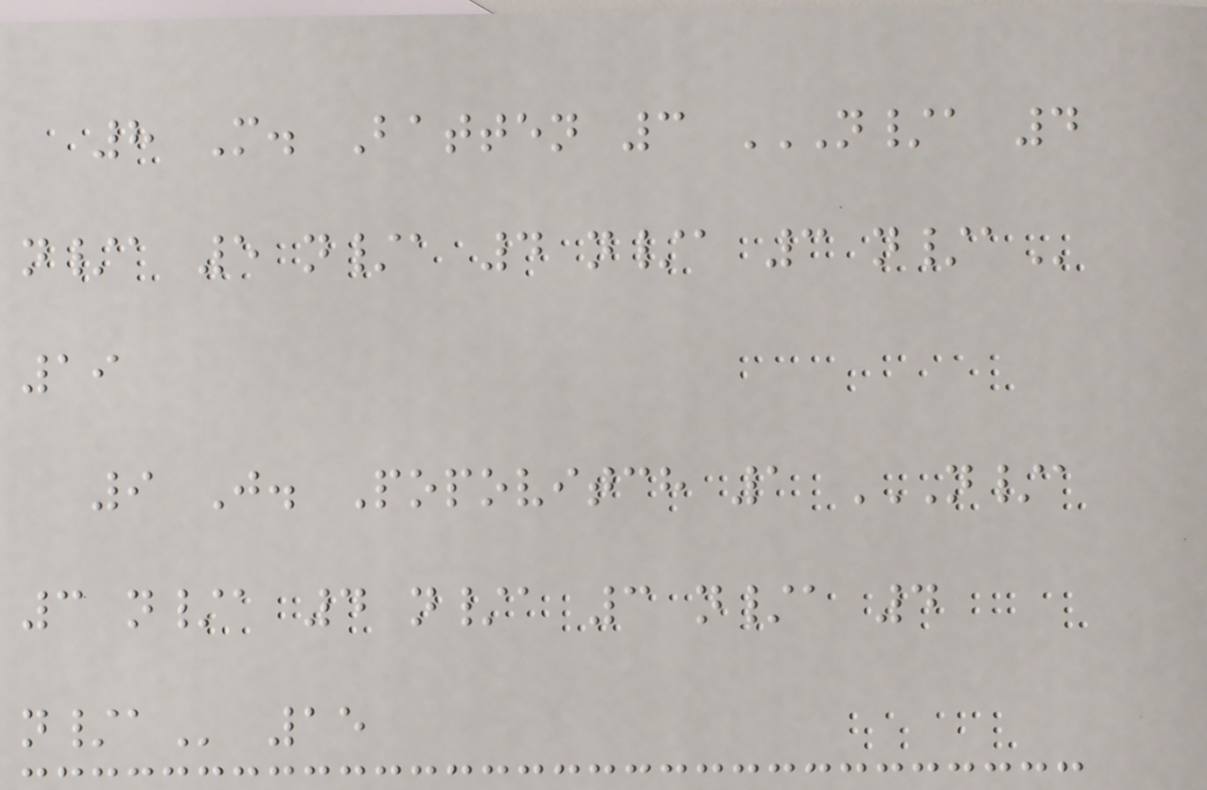8 M. Batten 3 N/A 4
N/A 5 N/A 4 N/A 3 N/A
19
9 J. Popovitch 1 N/A
3 N/A 4 N/A 3 N/A 4
N/A 15
